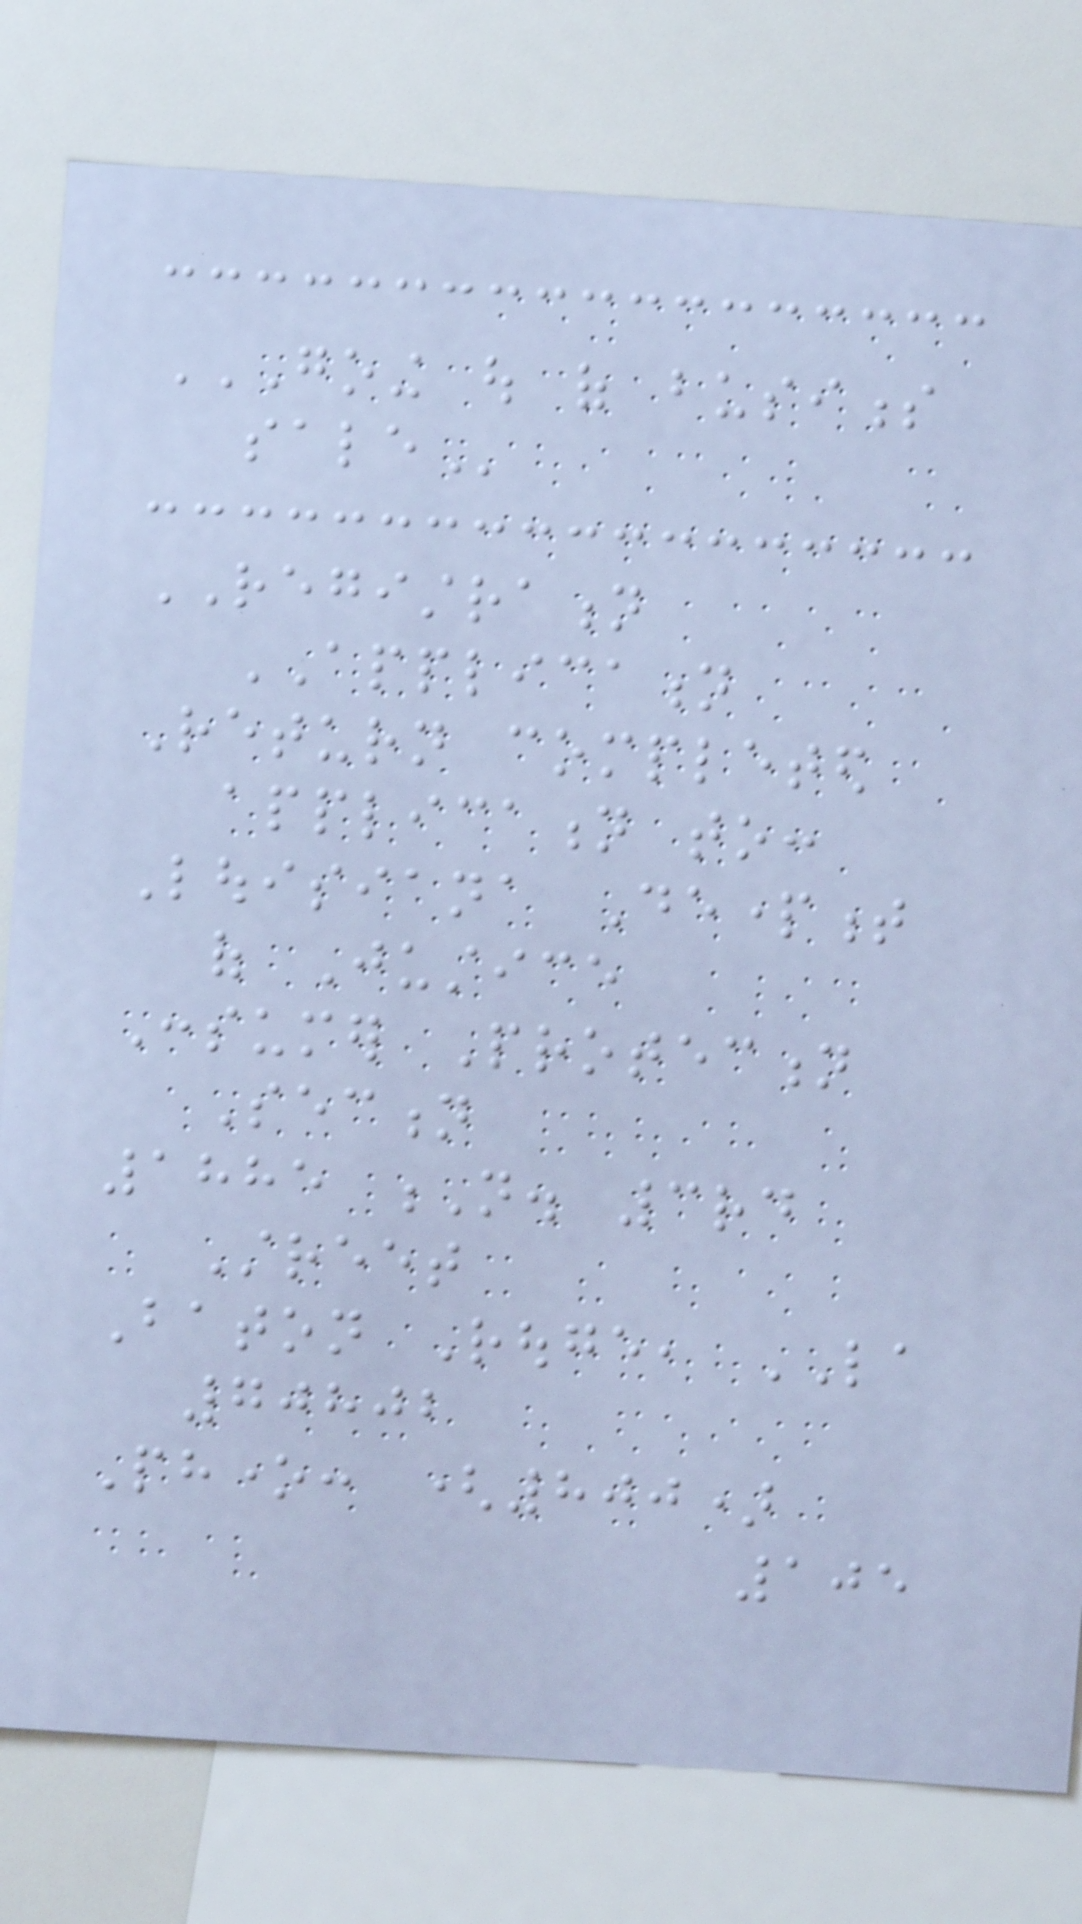GOING OUT OF BUSINESS
SALE
REGISTRATION
APPLICATION
Return completed
application to:
Louisiana Department
of Justice
Consumer Protection
Section
1885 N. 3rd
Street
Baton Rouge, LA
70802
Phone: (800)
105
